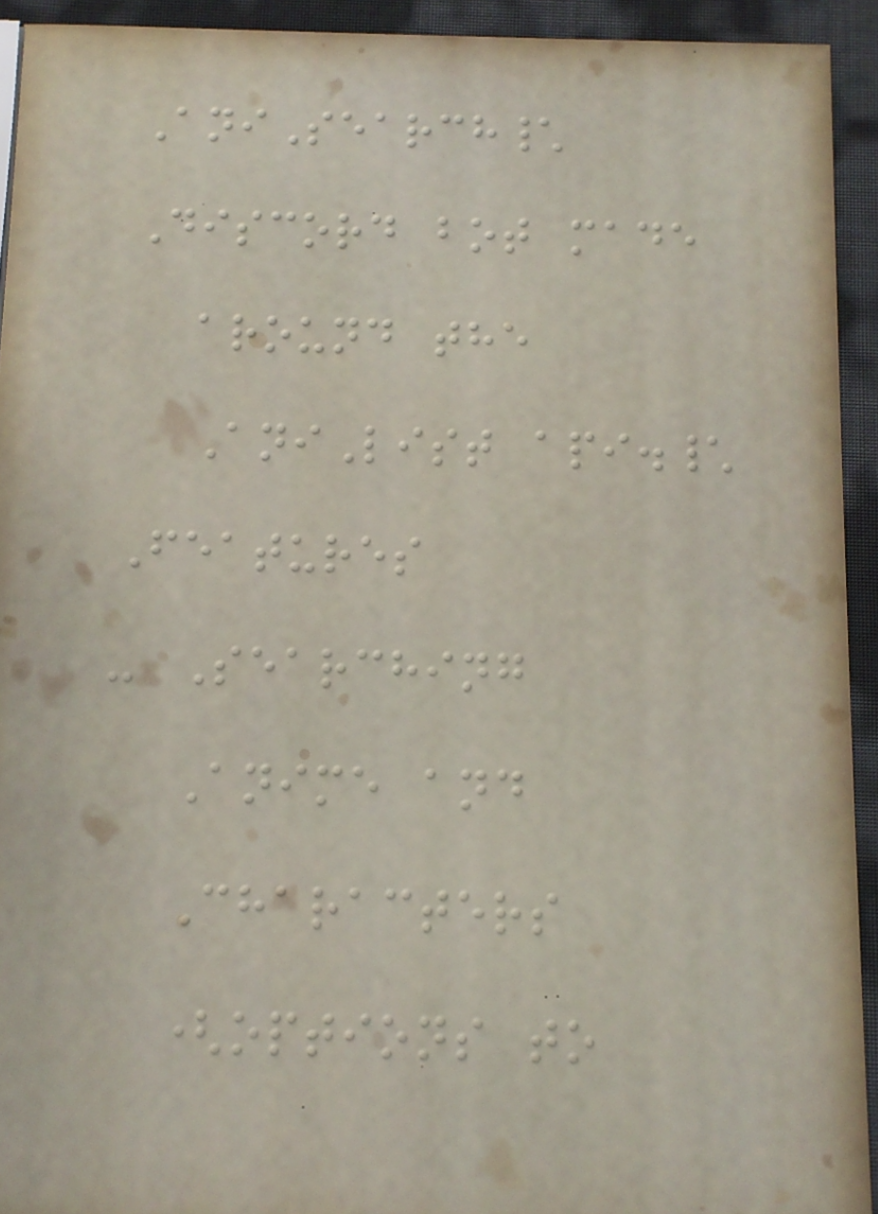AniSearch\
Discord bot made
around the
AniList api.\
Features
- Searching
Anime and
Characters
(options to
